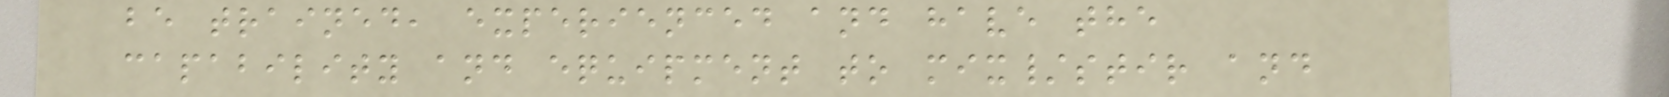be trained, experienced and have the
capability and equipment to mix/stir and
